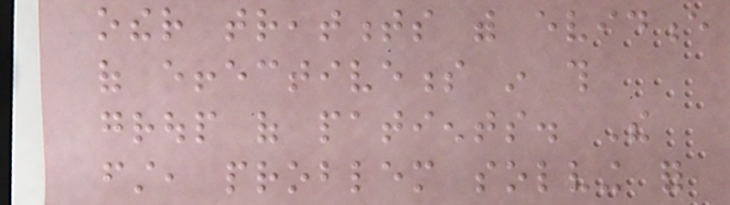other treatments with evidence
of effectiveness in this
group of patients. The
first, problem solving for
